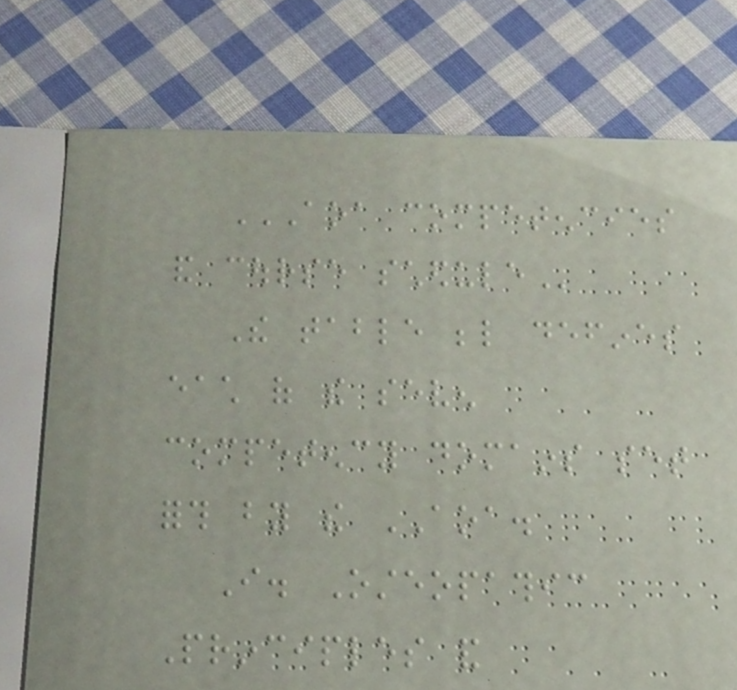AOA COMPETENCIES
AND COURSE SCHEDULE
The table below defines
each of the seven
competency domains set
forth by the AOA.
I. Osteopathic
Principles and
